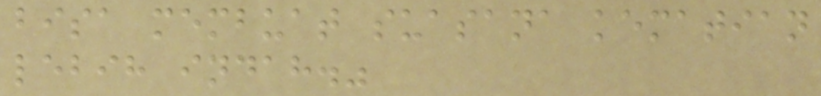bisa membuat suasana kematian
lebih indah."
